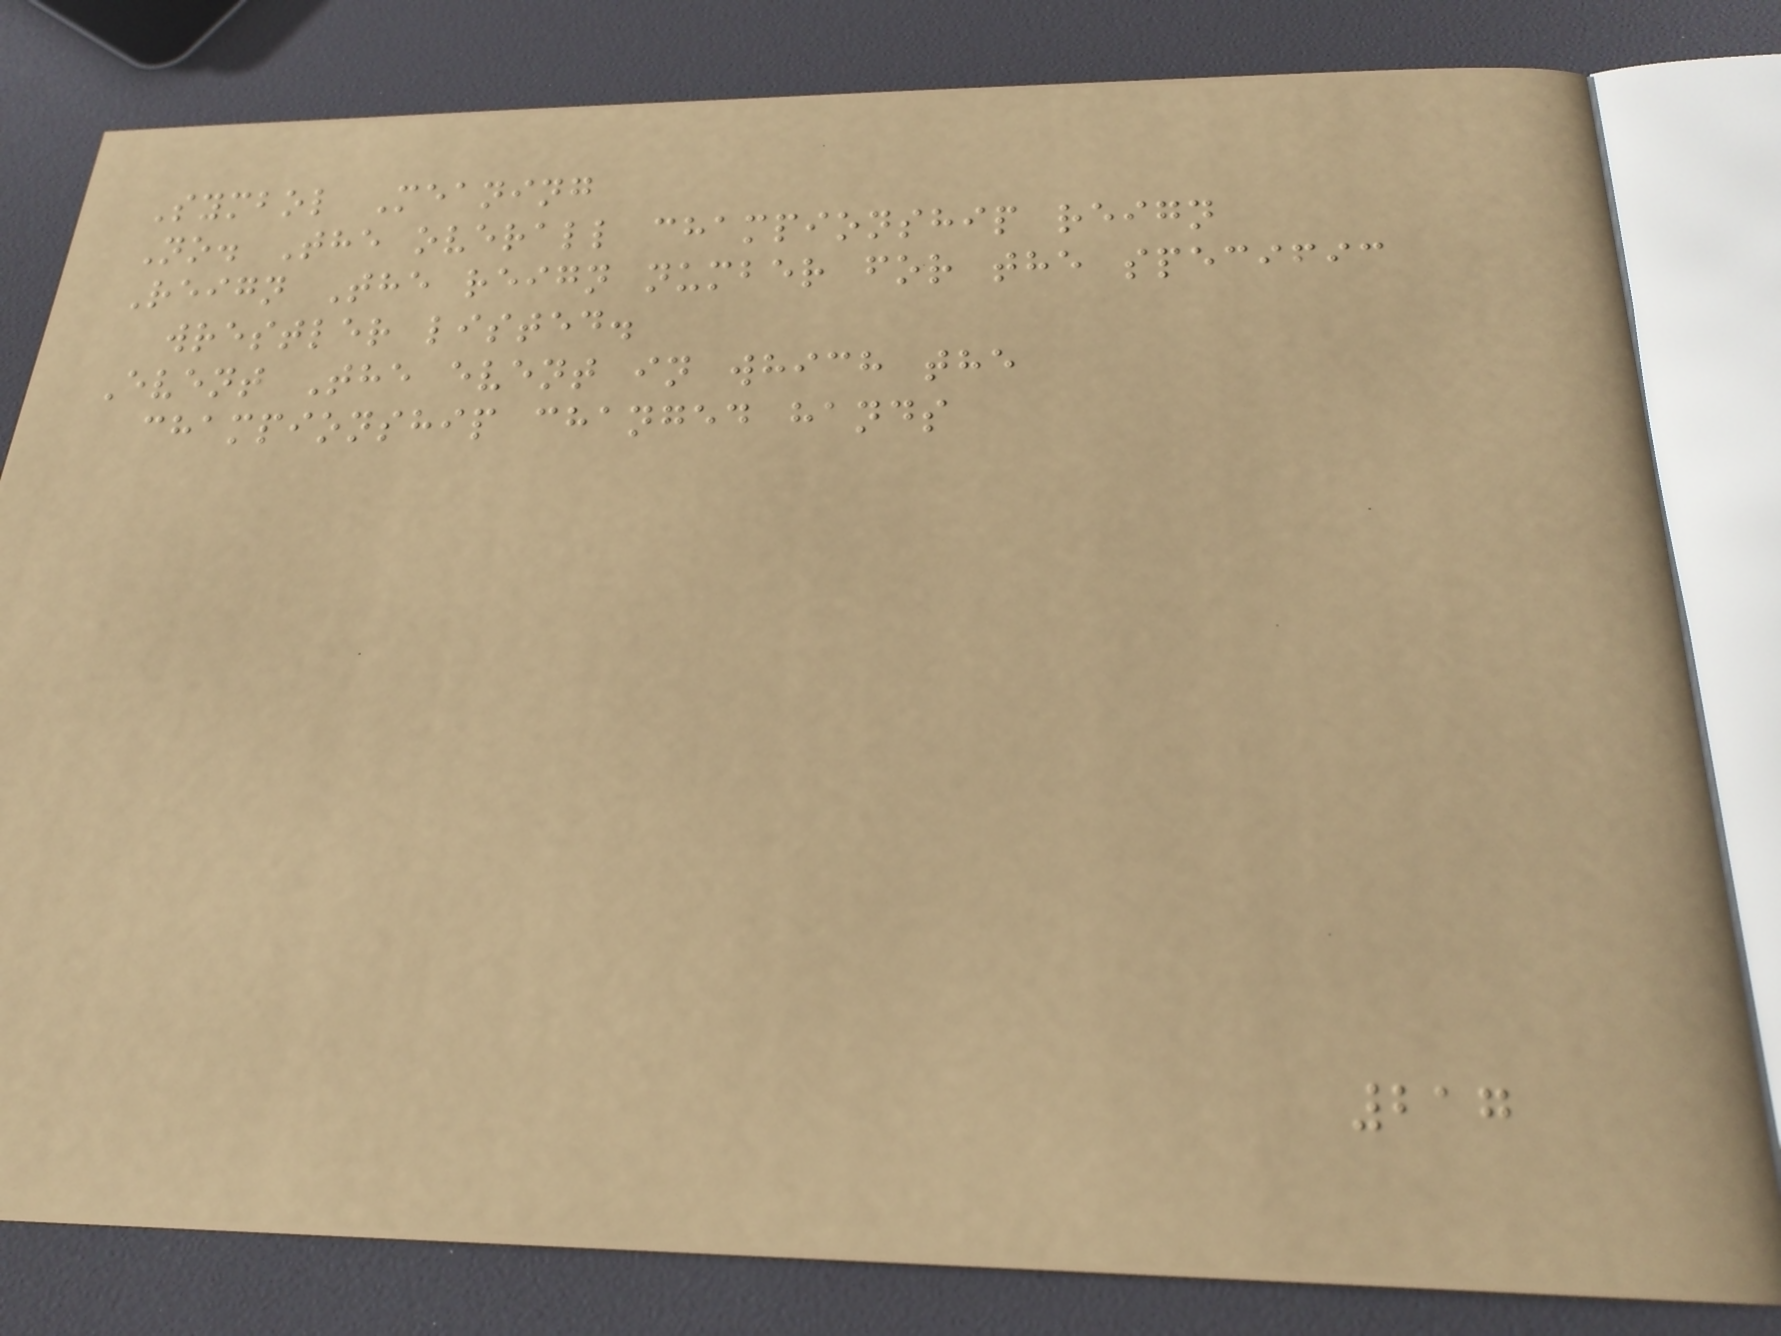Symbol Meaning
No. The overall championship reign
Reign The reign number for the specific
wrestler listed.
Event The event in which the
championship changed hands
217
